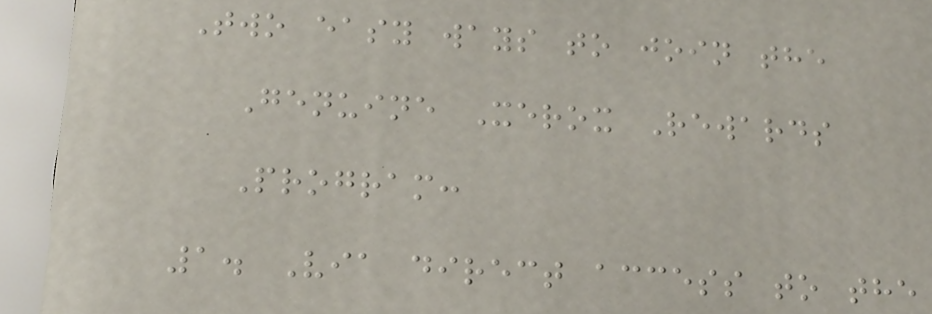Two easy ways to join the
Genuine Xerox Rewards
Program:
1. Via direct access to the
